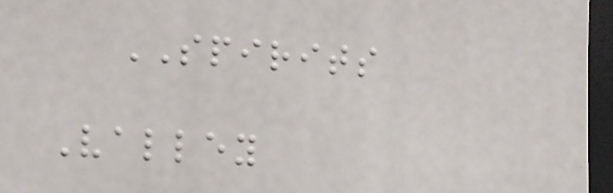SPIRITS
Valley
